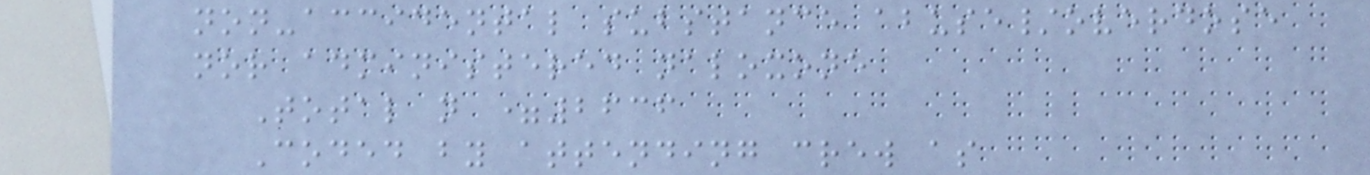non-accidental substance abuse/overdose
nor administered naloxone
Total n =2636
Coded by attending crew as
